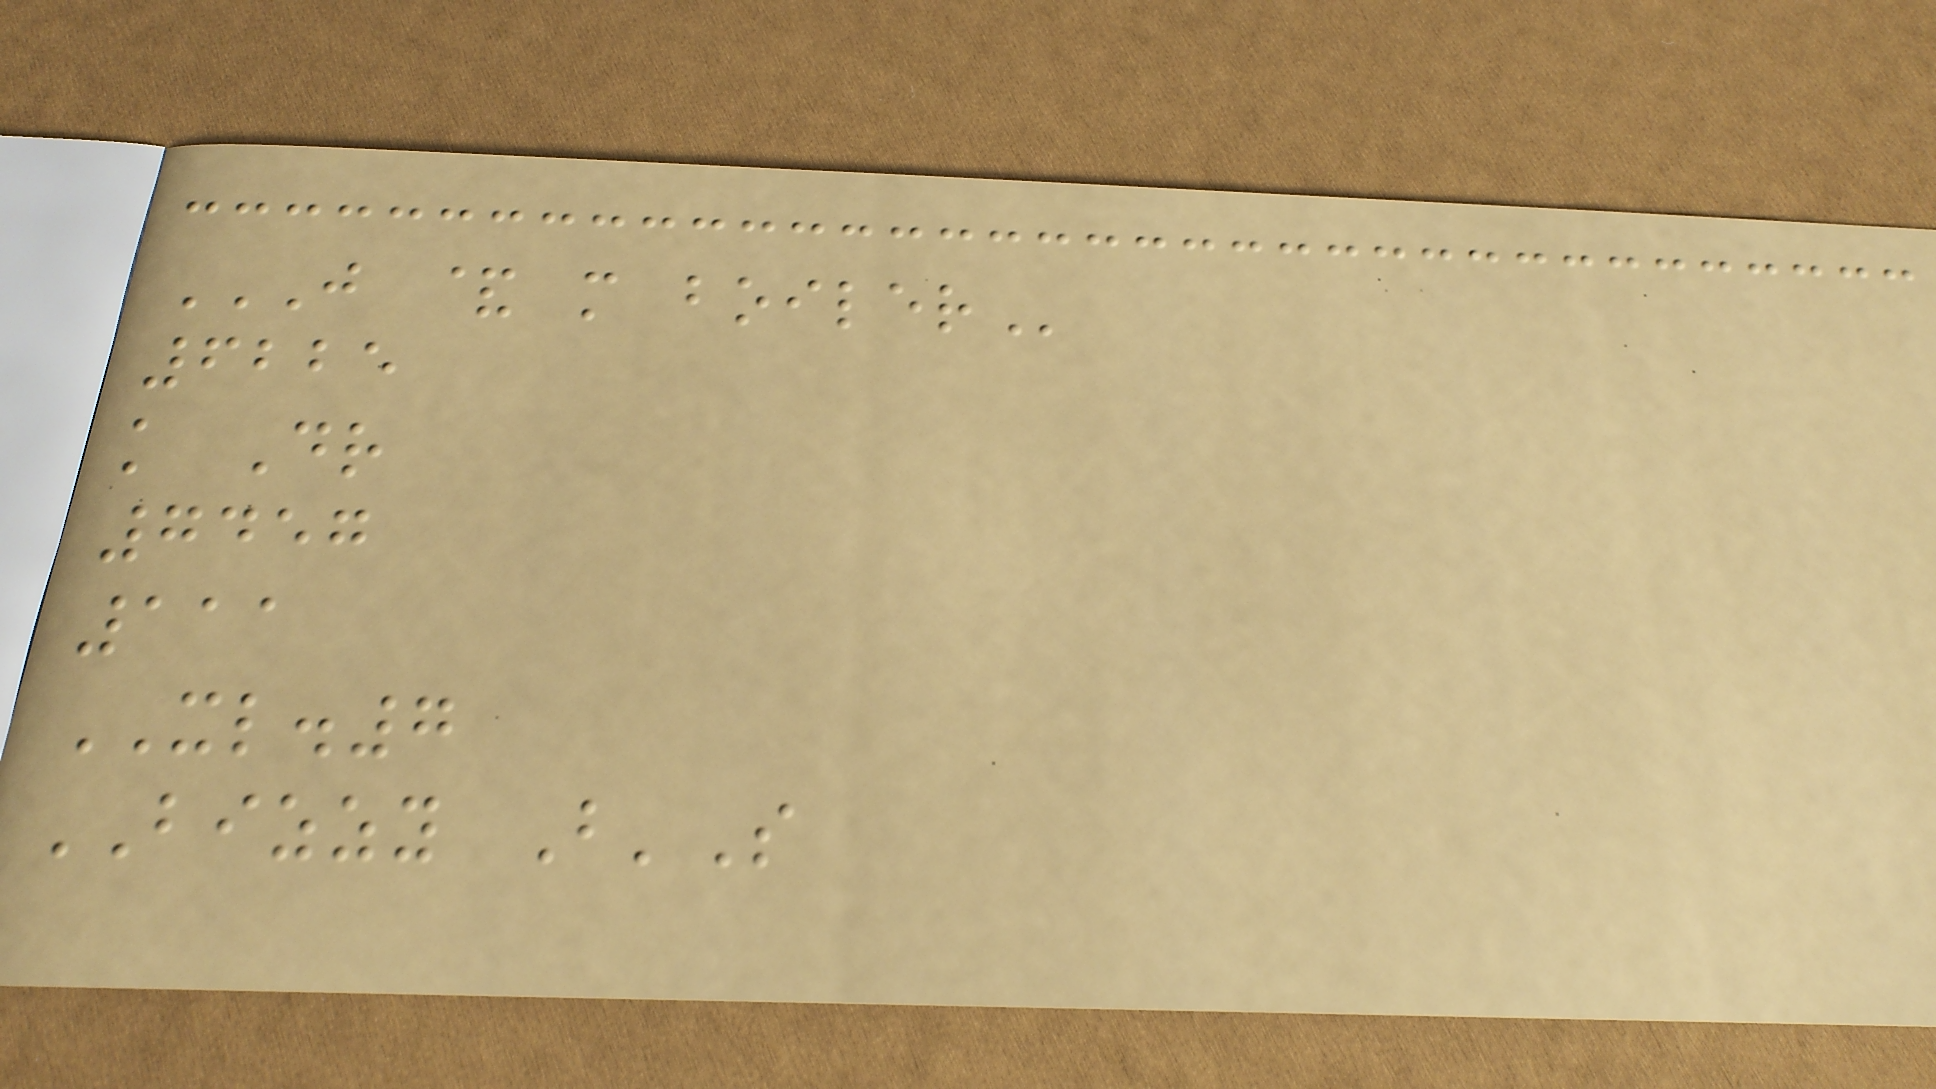J & M BOILER
6225
k Dr
7457
111
XL.7
BIZZY B'S
